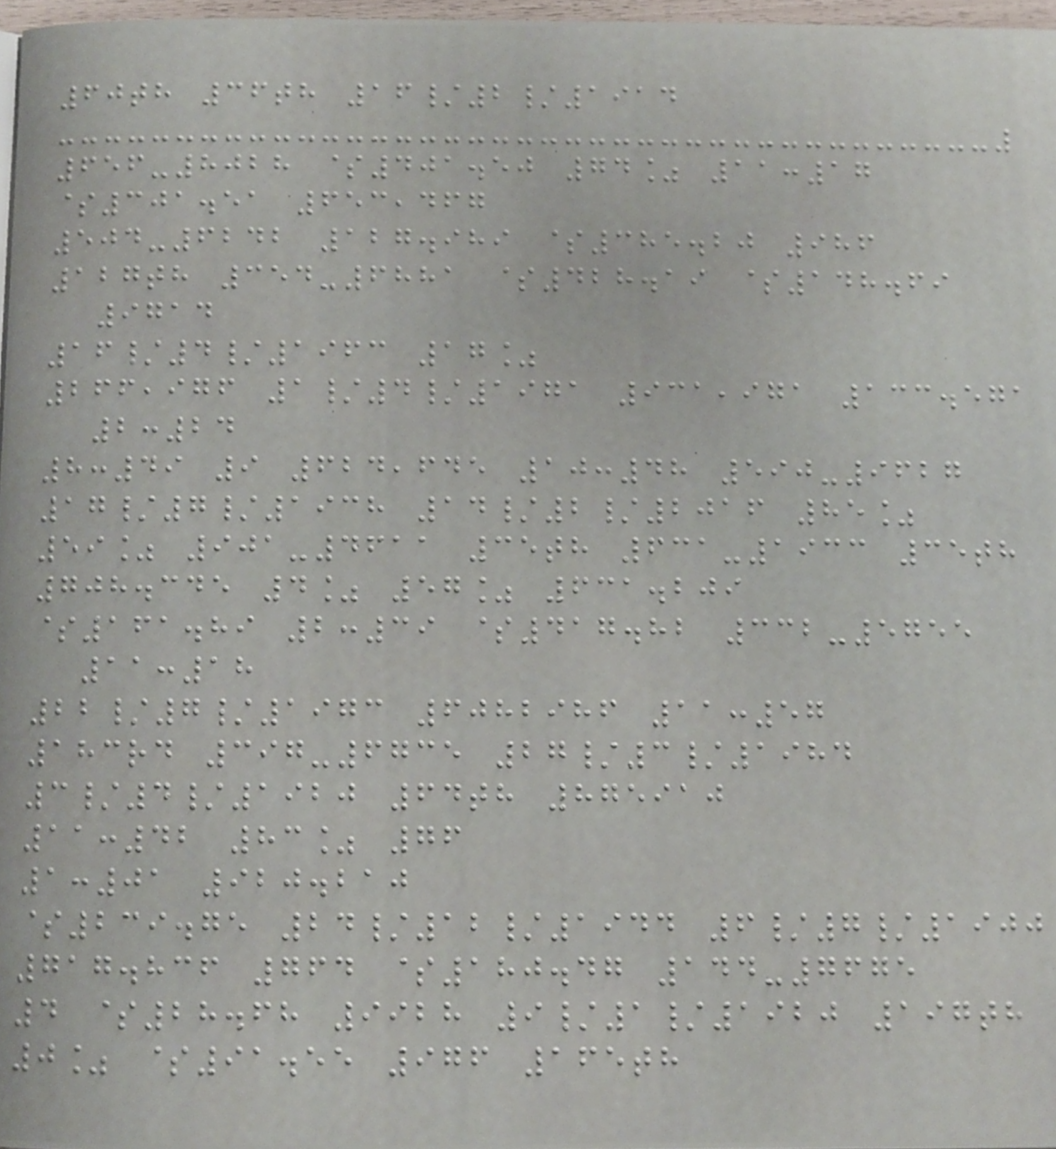60th 36th 16/2/1914
656-8028 $401.50 74% 11:17
$301.51 653,467
504-6242 127.989 $385.20 986
127th 354-6881 $428.19 $148.69
9714
16/4/1963 17%
266,976 1/4/1971 931,971 133.571
2:24
8:49 9 624,645 10:48 590-9627
17/7/1938 14/2/2016 85%
59% 901-4611 35th 631-1933 35th
708.345 4% 57% 631.209
$161.89 2:39 $417.82 332-5755
11:18
22/7/1973 6082986 11:57
183rd 397-6735 27/3/1984
3/4/1920 64th 875910
11:42 83% 76
1:01 920.210
$239.75 24/12/1944 6/7/1900
717.836 764 $180.47 144-7675
4 $28.68 9928 9/1/1920 197th
0% $91.55 976 165th
